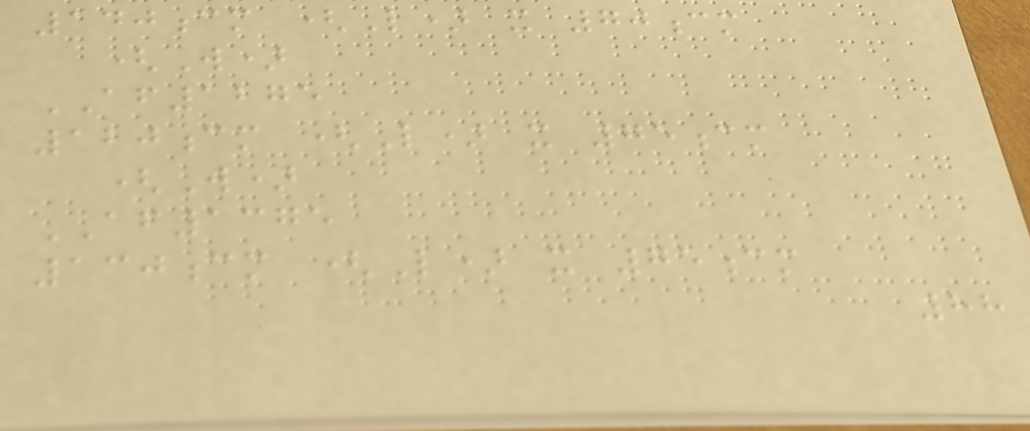140cm (L) x 70cm
(W)
AF1275
120cm (L) x 75cm
(W)
AF1375
130cm (L) x 75cm
88
